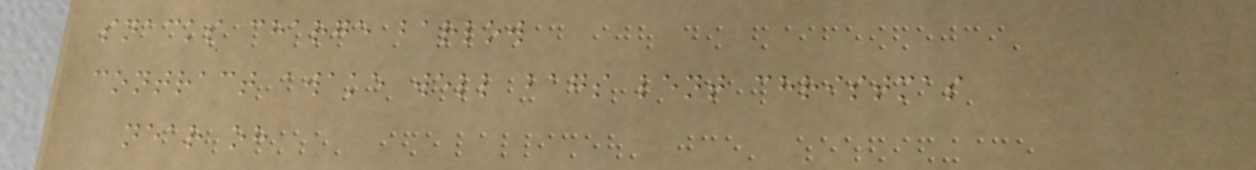snacks charge barlow
contract awake well bags lent christmas
near oh
